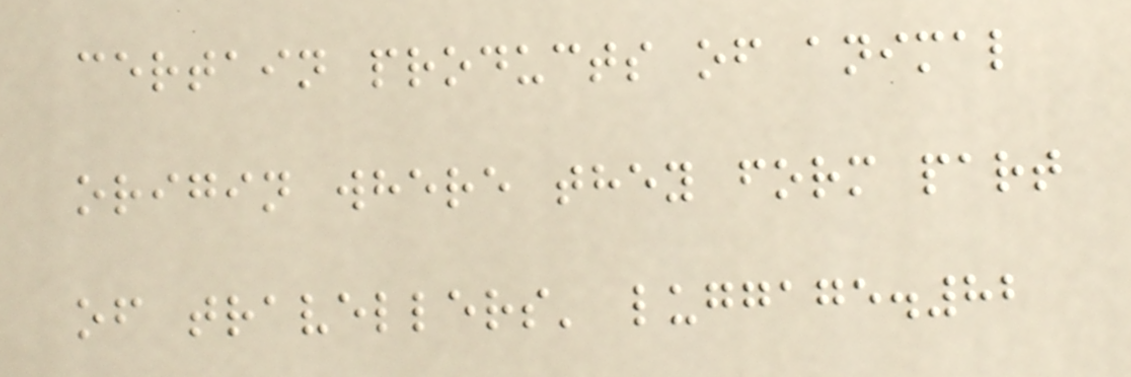certain products of animal
origin where they form part
of travellers' luggage.82
